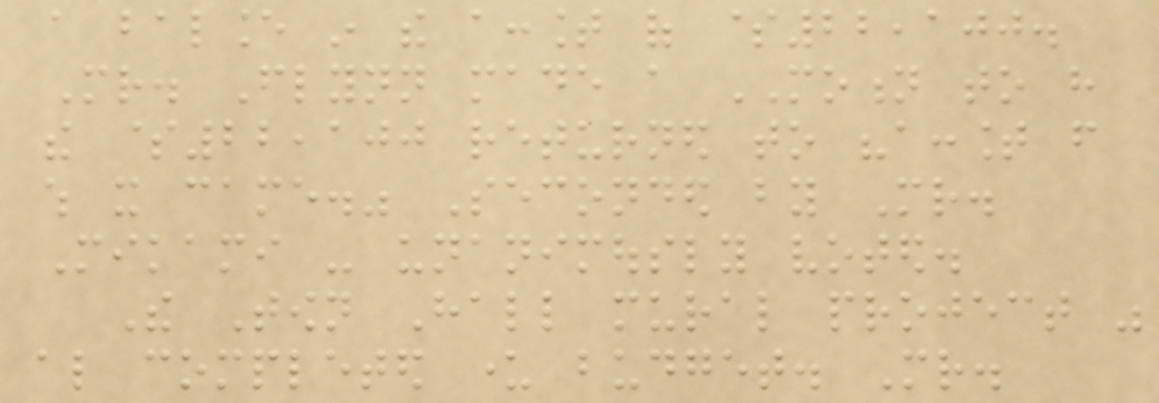a balance in the account of $22,100.
Mr. Flynn made a MOTION to have
the $22,100 returned to "account from
which it came." Seconded by Mr.
Mikami - unanimously voted.
The Town Hall mural project was
also completed under budget. Mr.
